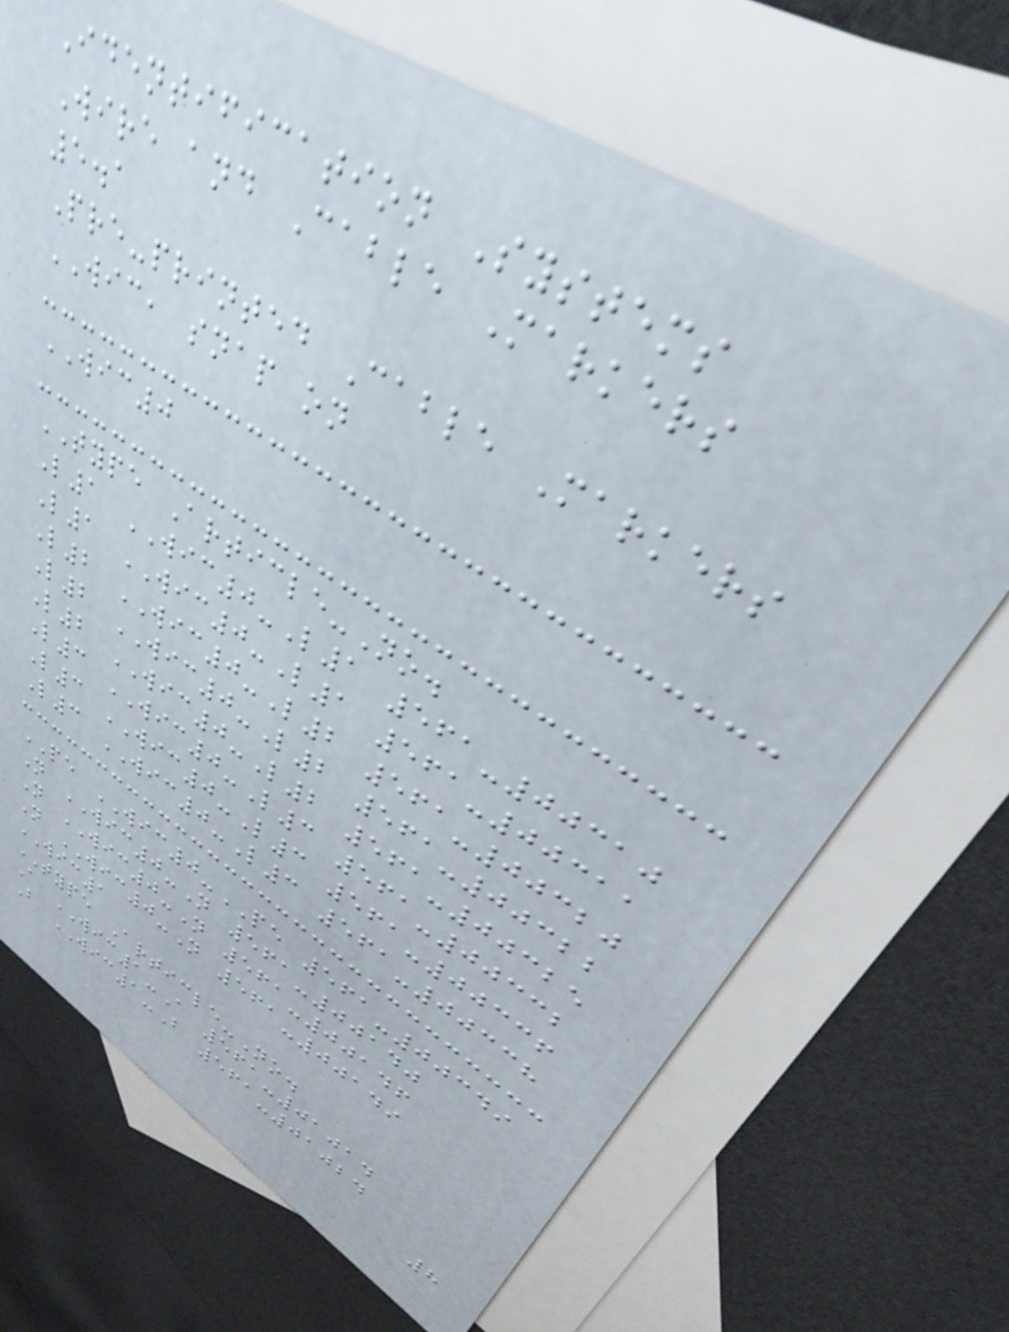Identification Systems
Wire and Cable Markers
5.1
Pre-printed Cable Markers
WIC, snap on
WIC0
TYPE Article-No.
L1 WIC0-L1 561-00310
L1 WIC0-L1 561-00311
L2 WIC0-L2 561-00320
L2 WIC0-L2 561-00322
L2 WIC0-L2 561-00325
L3 WIC0-L3 561-00332
L3 WIC0-L3 561-00336
L3 WIC0-L3 561-00338
PE WIC0-PE 561-00349
N WIC0-N 561-00140
N WIC0-N 561-00146
N WIC0-N 561-00149
WIC1
TYPE Article-No.
A WIC1-A 561-01014
B WIC1-B 561-01024
8
